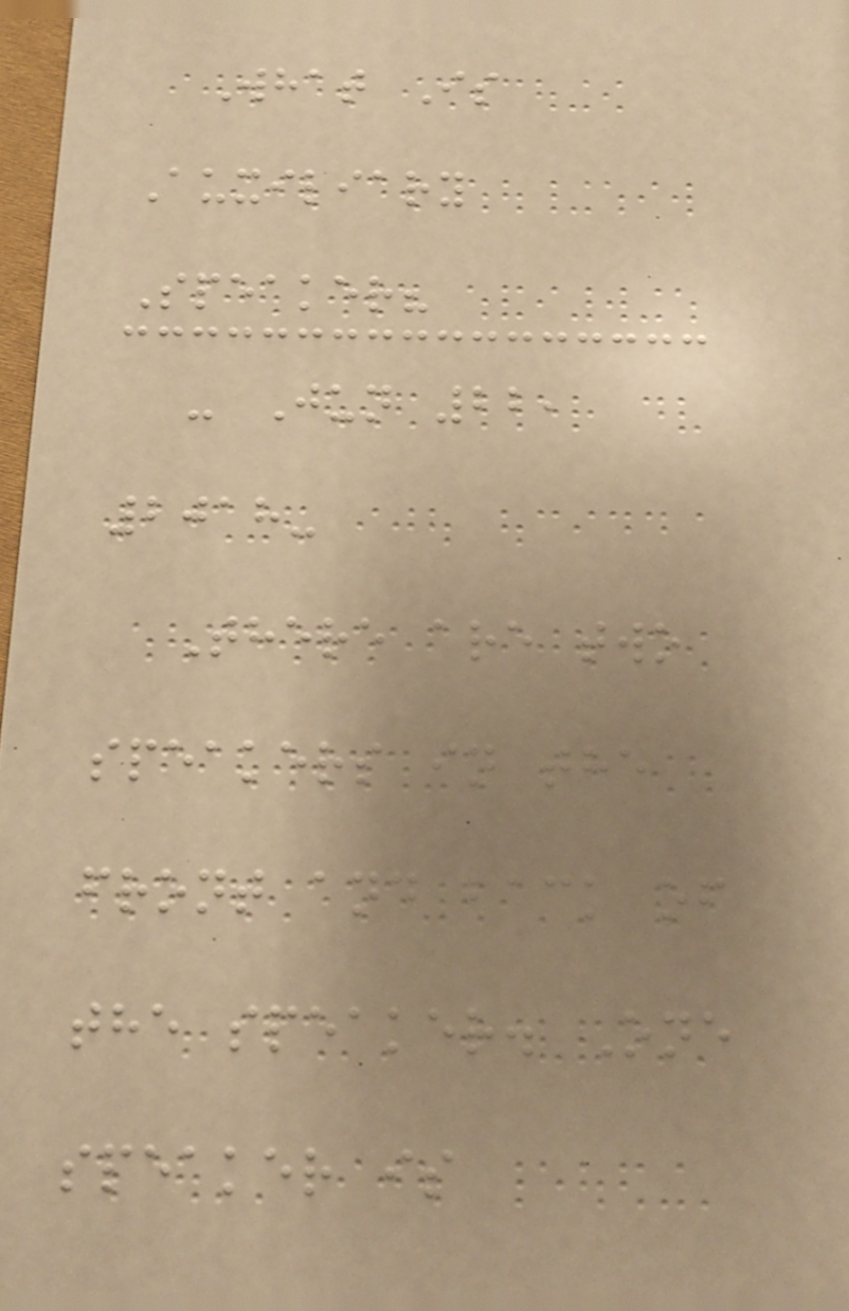What Is
Auxiliary
Speaker?
- Jun 22,
2018-
There are two
speakers in the
front and back of
the speaker. One
speaker is
